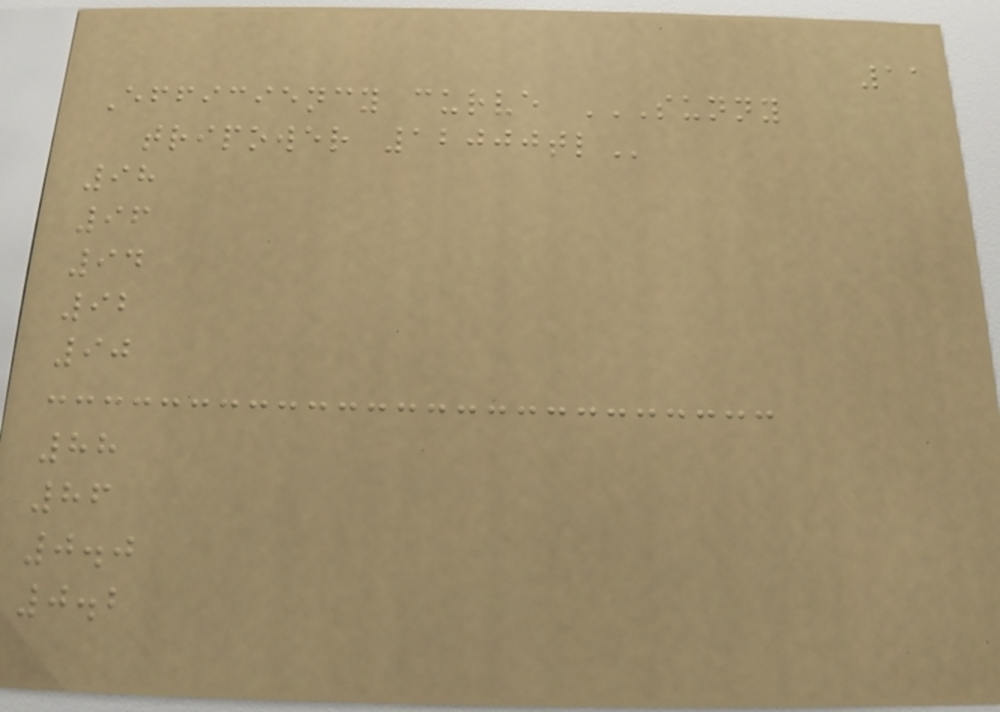11
Efficiency curve SUNNY
TRIPOWER 12000TL
98
96
94
92
90
88
86
0.0
0.2
